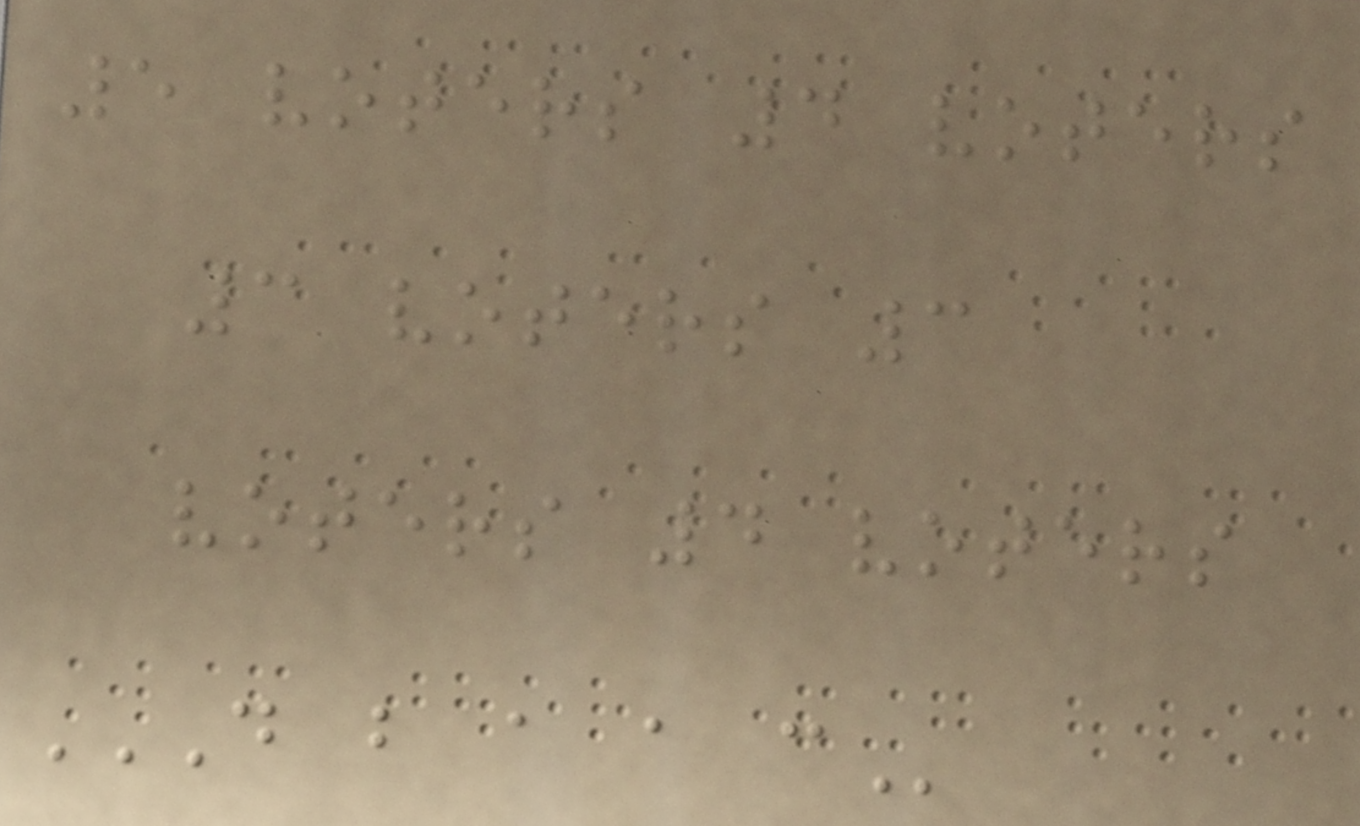5 voters 4 voters
3 voters 3
voters 4 voters
D B A A C
